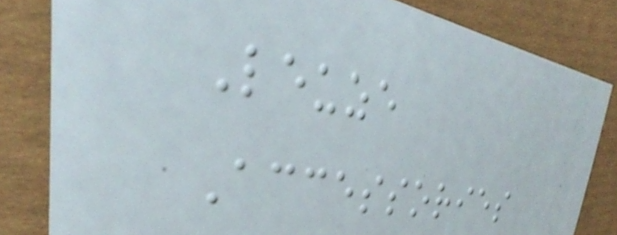Leuze
Accessories
